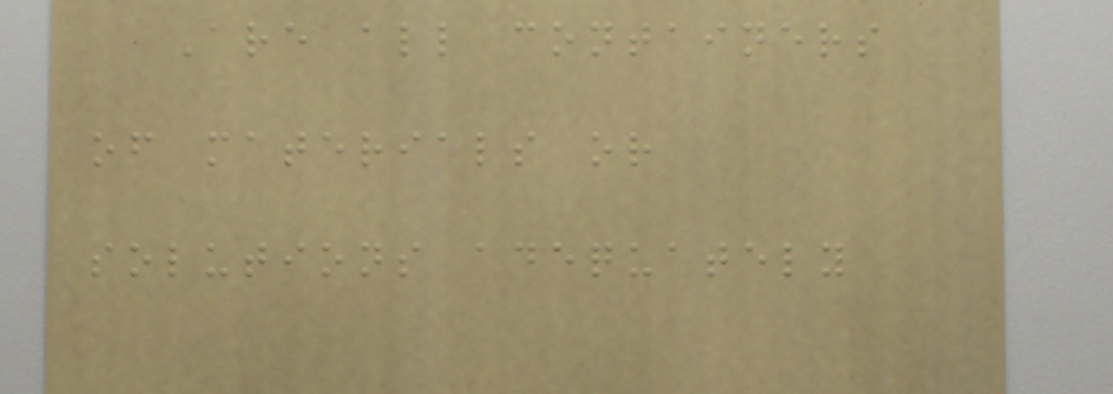Are all containers
of materials or
solutions adequately
